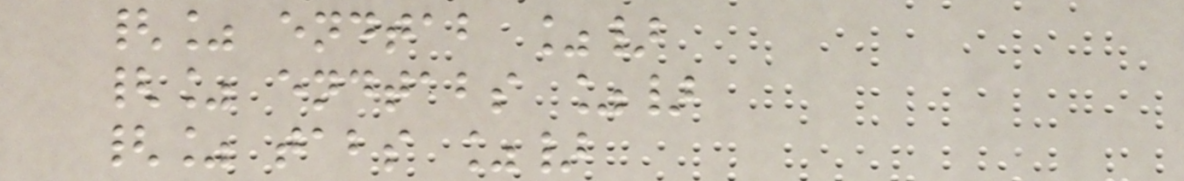{% endtab %}
{% endtabs %}
{% tabs %}
